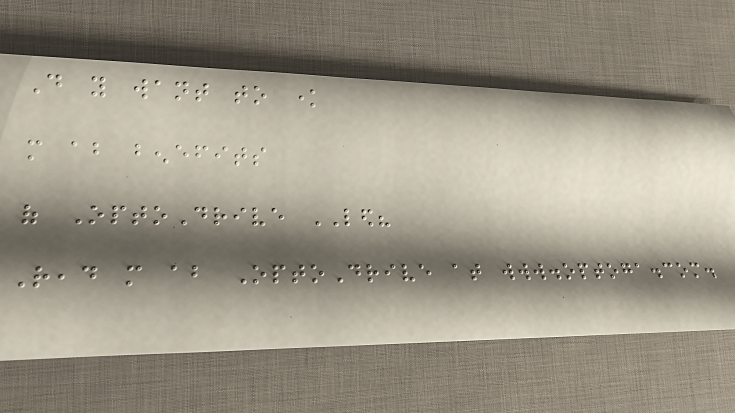Do you want to know
more about benefits
of OptoDrive LED?
Read more about OptoDrive at www.optoga.com.
